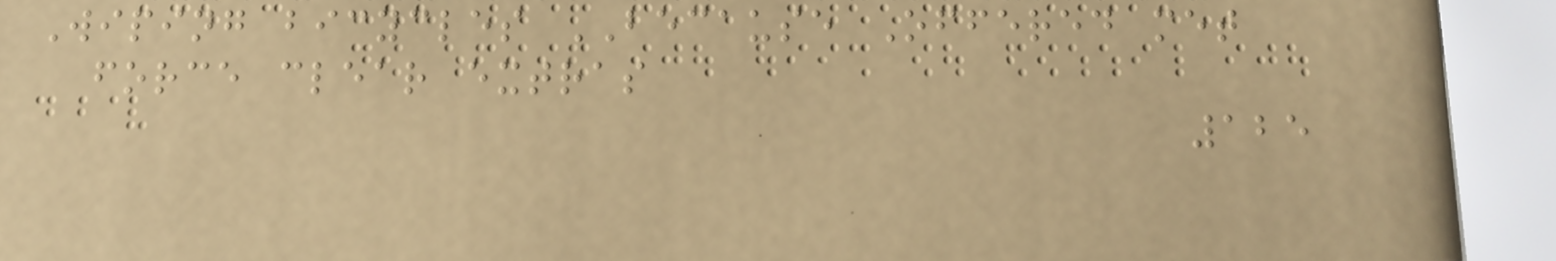Wiping bicycles BECAUSE Offered met
force clear extras
125
